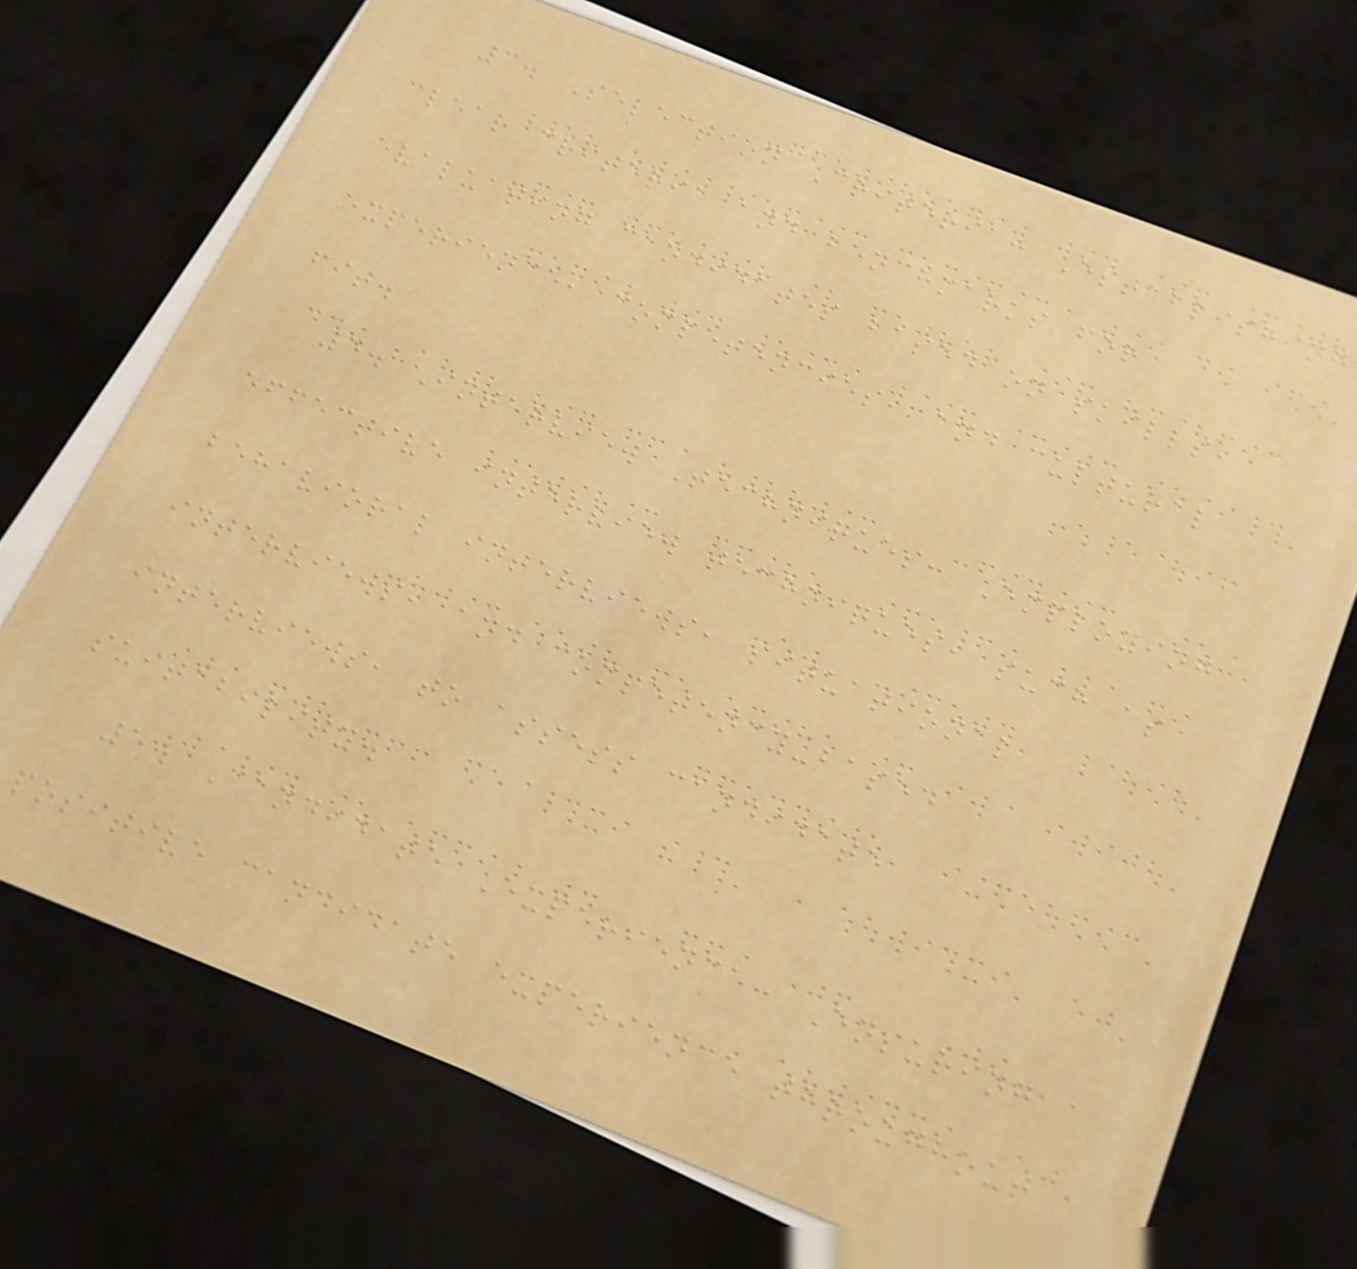3. Selection Criteria: Establishing
clear criteria and benchmarks for
evaluating candidates based on skills,
experience, competencies, and cultural
fit.
4. Interview Techniques: Employing
effective interview techniques, such as
behavioral interviews, situational
interviews, and competency-based
interviews, to assess candidate
suitability.
5. Candidate Experience: Ensuring a
positive candidate experience throughout
